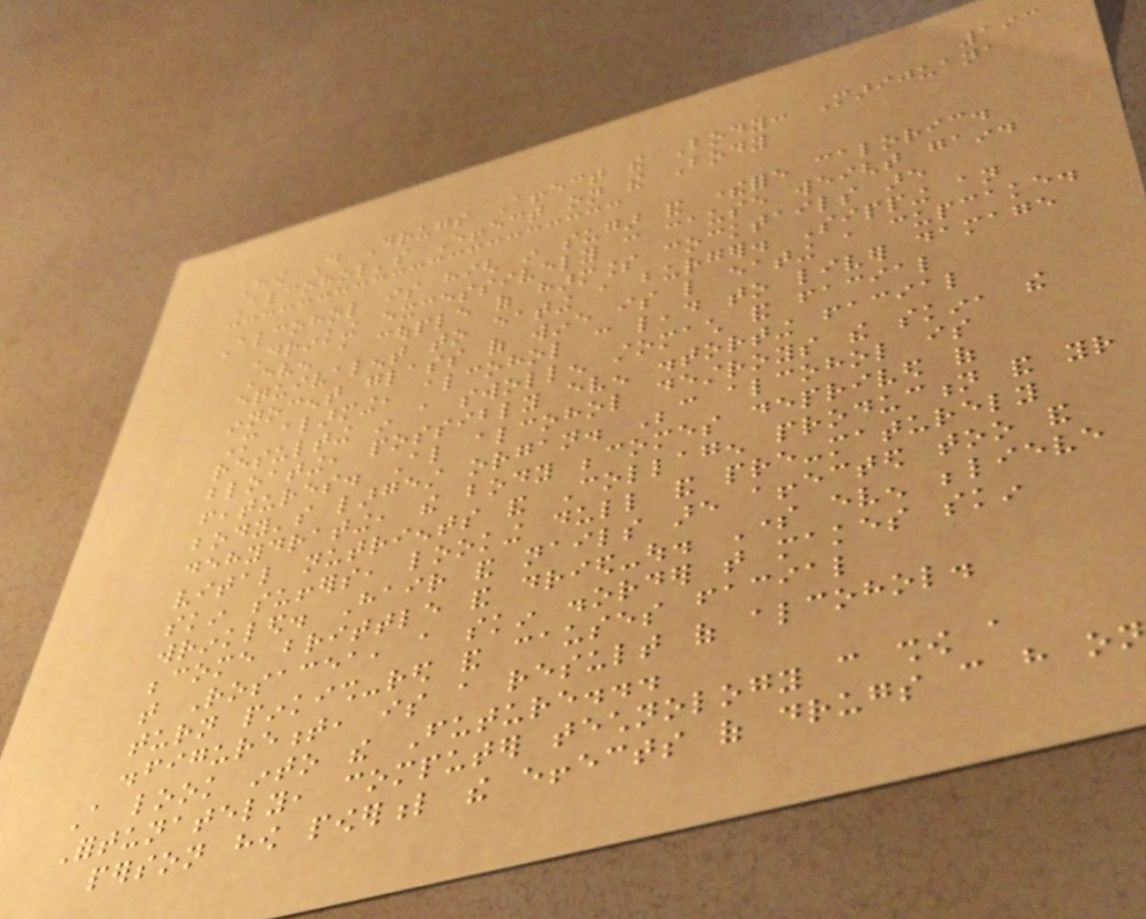193
How Do Drugs Affect the Body: Marijuana
Alcohol's Effect on the Body
Alcohol is high in sugar and therefore caloric.
Drinking excessively can cause weight gain.
Even a couple of harmless cocktails are
equivalent to eating a burger. Sipping an
innocent glass of wine is like eating a cupcake.
More alarming, alcohol can lead to liver damage
resulting in a swollen stomach and facial
bloating, possibly even distorting facial
features. Also alcohol destroys the skin, the
body's largest organ. Because alcohol is
dehydrating, the body becomes deprived of
vital nutrients and Collagen production and your
skin suffers, looking dull and pre-maturely
wrinkled. Hair and nails are affected too and
become brittle and dried-out. Some even believe
that Rosacea, a skin disorder that makes skin
turn pinkish-red and causes facial
disfigurement, is a result of alcohol.
A look into the Future...
Fortunately, computer technology can show a
person how powerful the effects of drugs can have on
